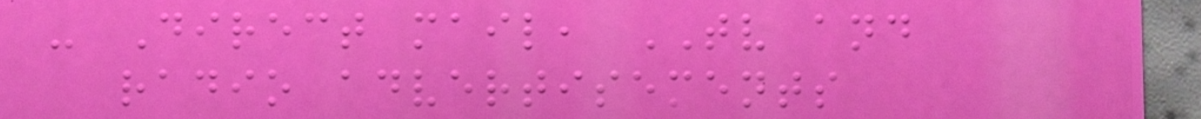- Direct mail, TV and
radio advertisements
